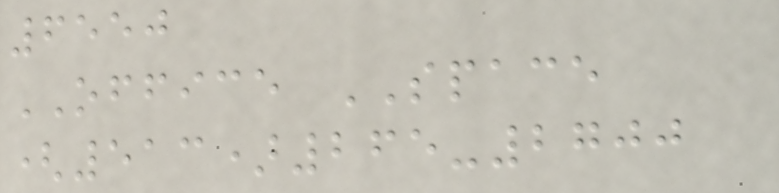6550
OFFICE SPACE
(513)265-2700
